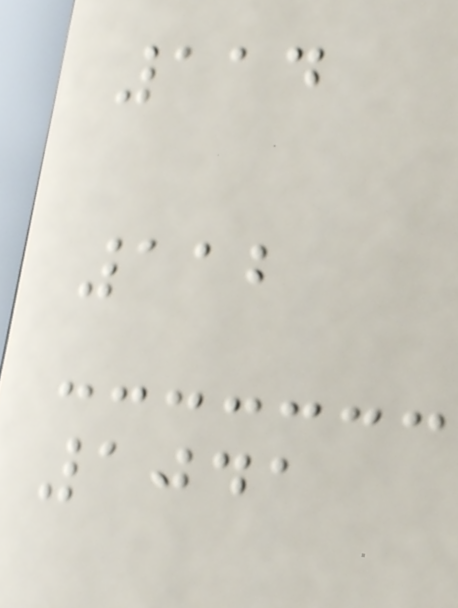114
112
1041
